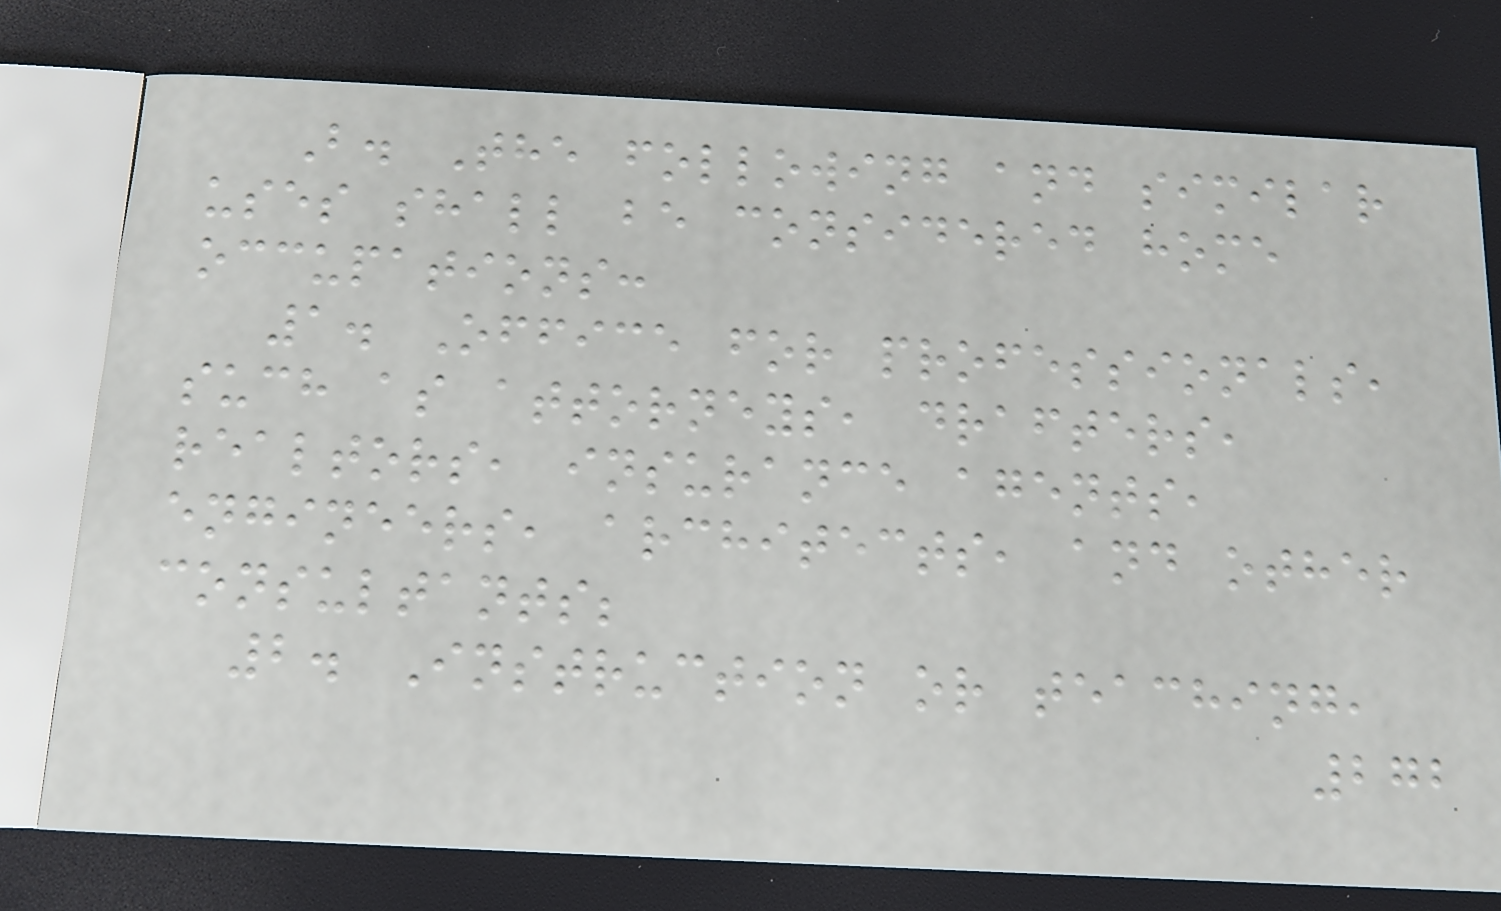B. The following and similar
uses shall be considered home
occupations:
1. Office for professionals,
such as attorneys, drafters,
realtors, insurance agents,
engineers, architects, and other
consultants;
2. Instruction or teaching,
272
